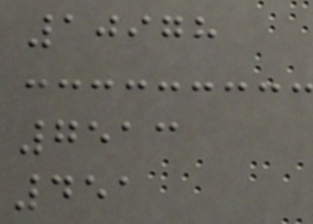10978
7513
451
